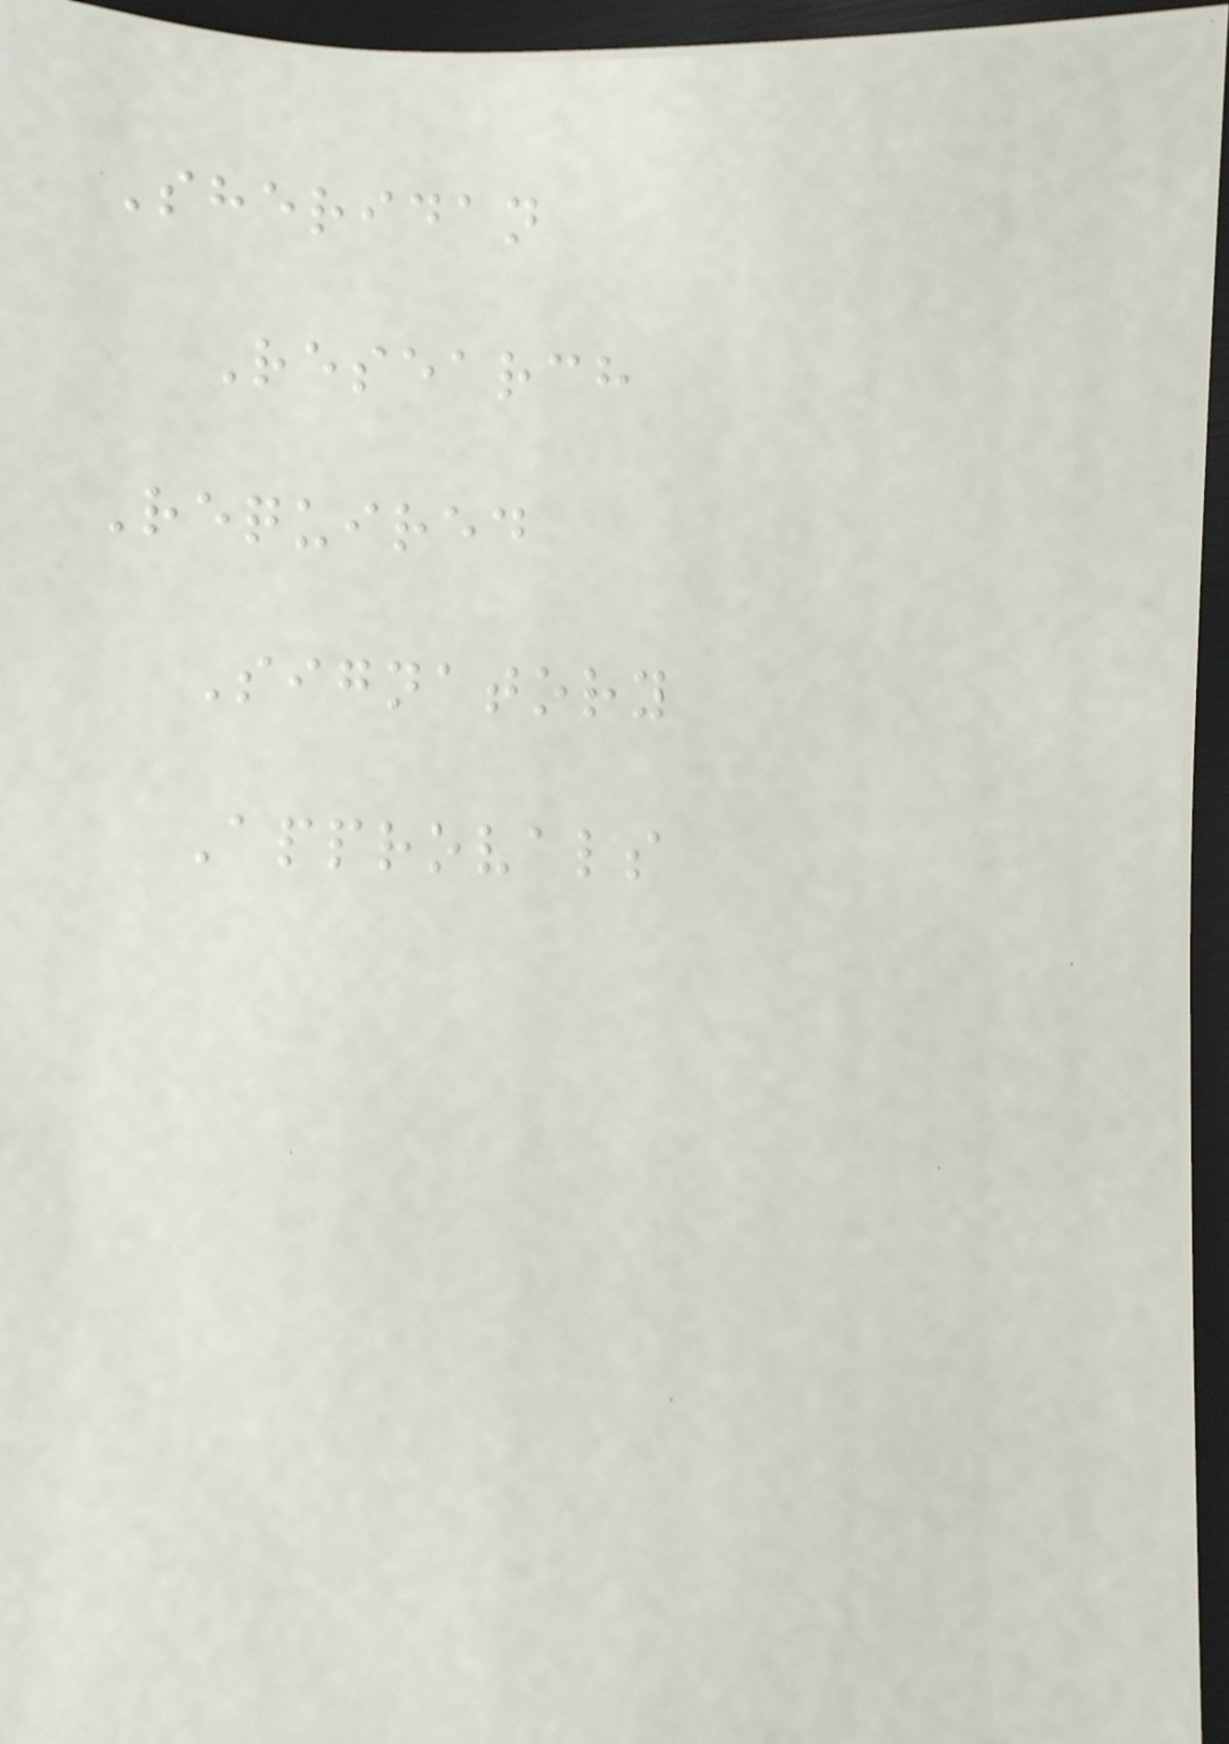Sheridan
Research
Required
Signatory
Approvals
